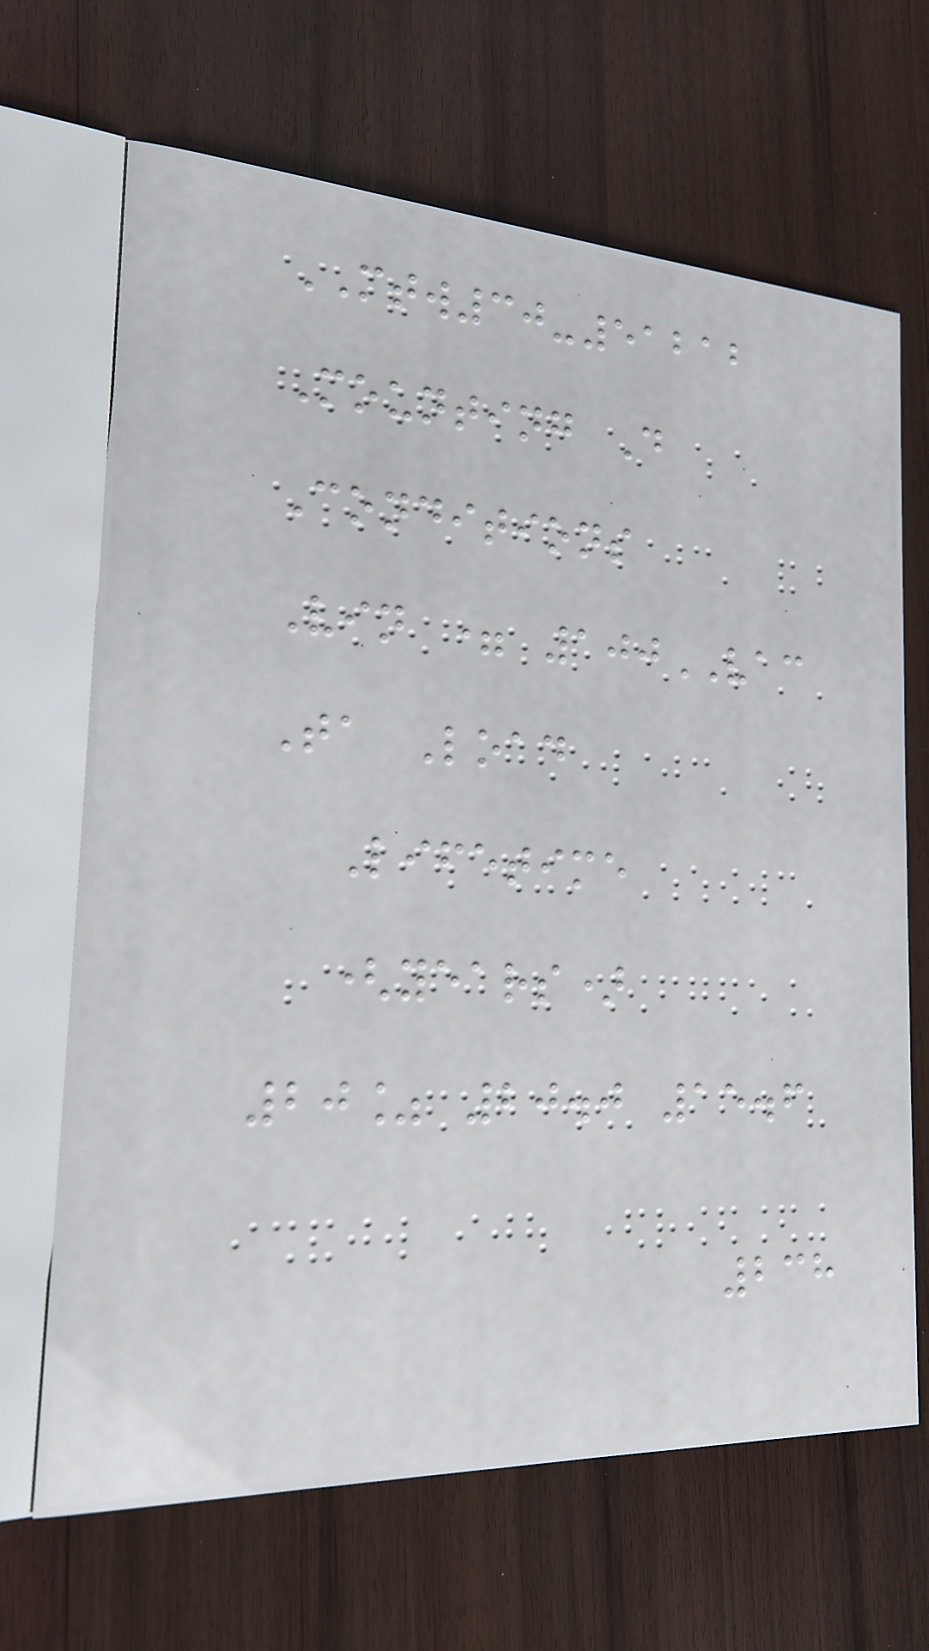MTW30-51212
Mounting D
Conditions
Vin = 100VAC
Ta Load
Lifetime
(years)
20% 20.0 15.6
238
